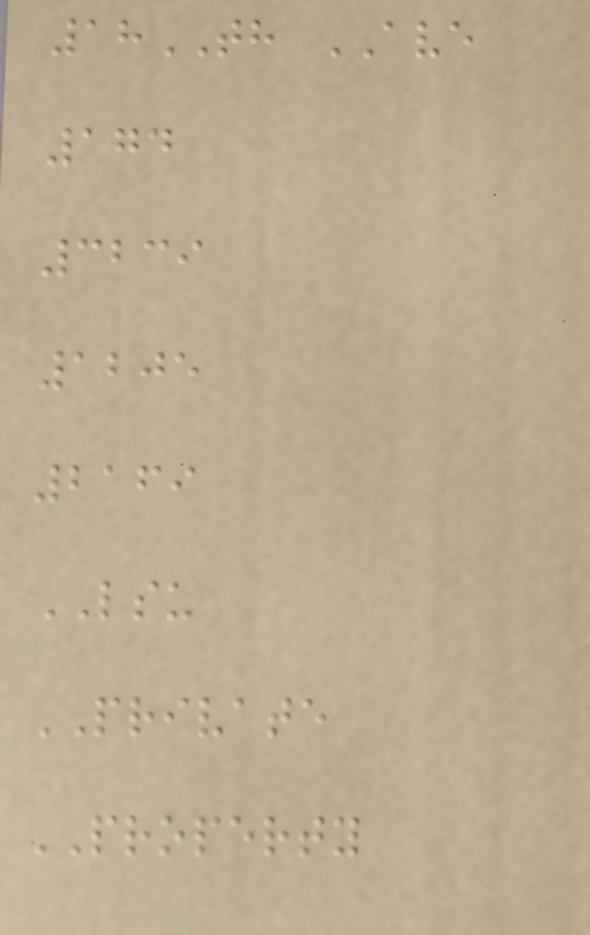18TH AVE
174
3239
1205
2169
LSU
PRIVATE
PROPERTY
